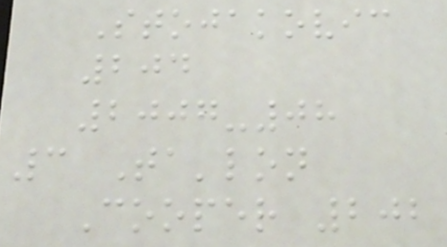Stojakovic
204
2007-08
3 Ta'lon
Cooper 202
